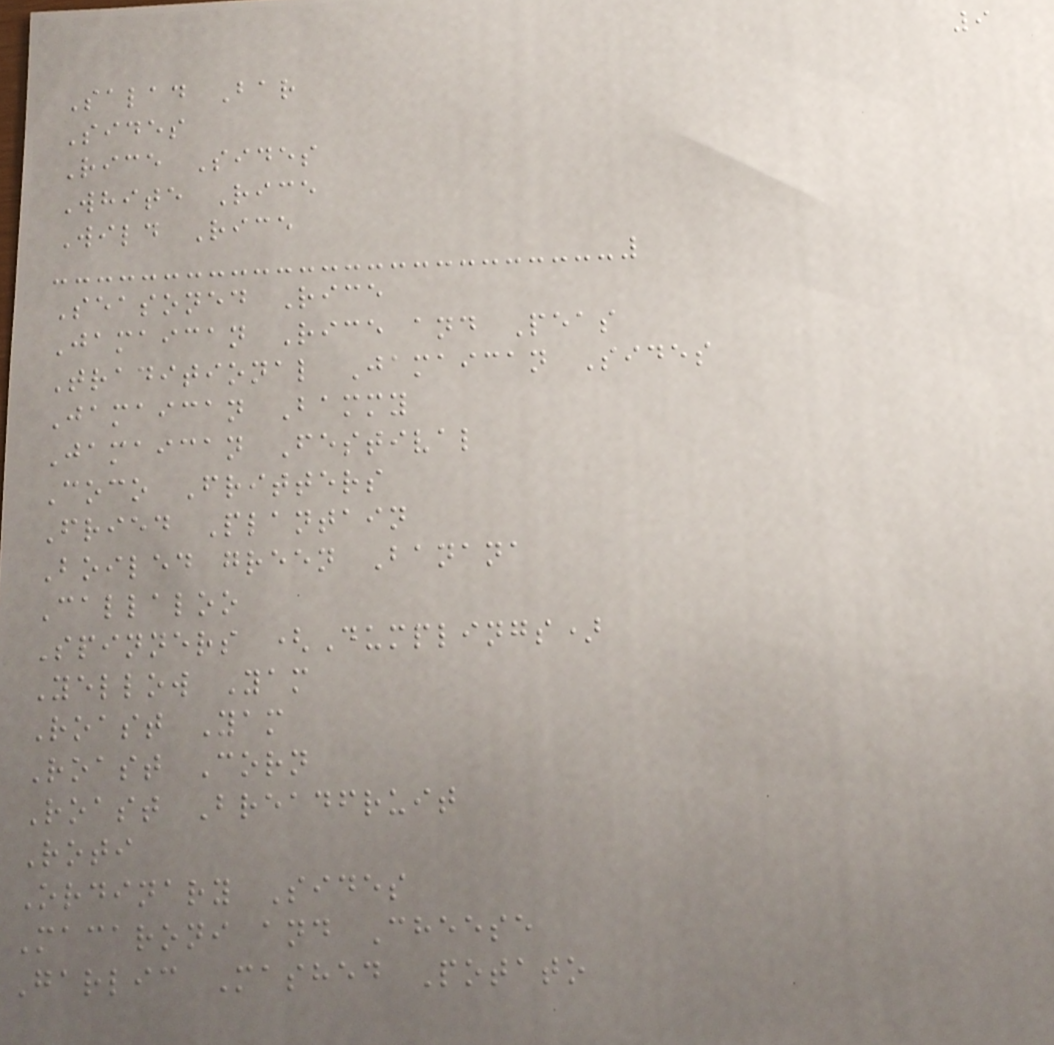9
Salad Bar
Sides
Rice Sides
White Rice
Wild Rice
Seasoned Rice
Jamaican Rice and Peas
Traditional Jamaican Sides
Jamaican Bammy
Jamaican Festival
Coco Fritters
Fried Plantain
Boiled green Banana
Callaloo
Spinners (Dumplings)
Yellow Yam
Roast Yam
Roast Corn
Roast Breadfruit
Roti
Ordinary Sides
Macaroni and Cheese
Garlic Mashed Potato
